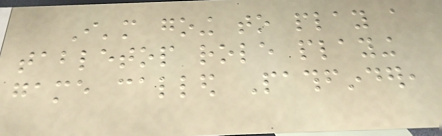I'm going to play a
tabletop role playing
game called Pathfinder,
